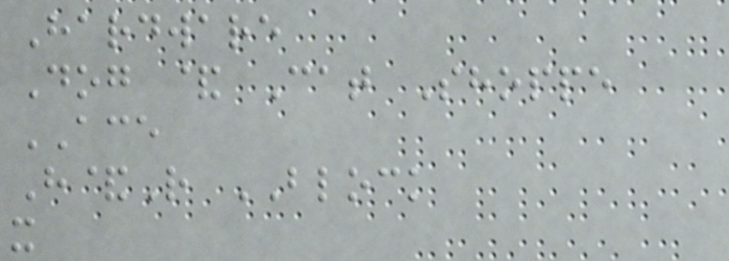Hardware
Dog & Cat Shoppe
ACE
H&R BLOCK
x
